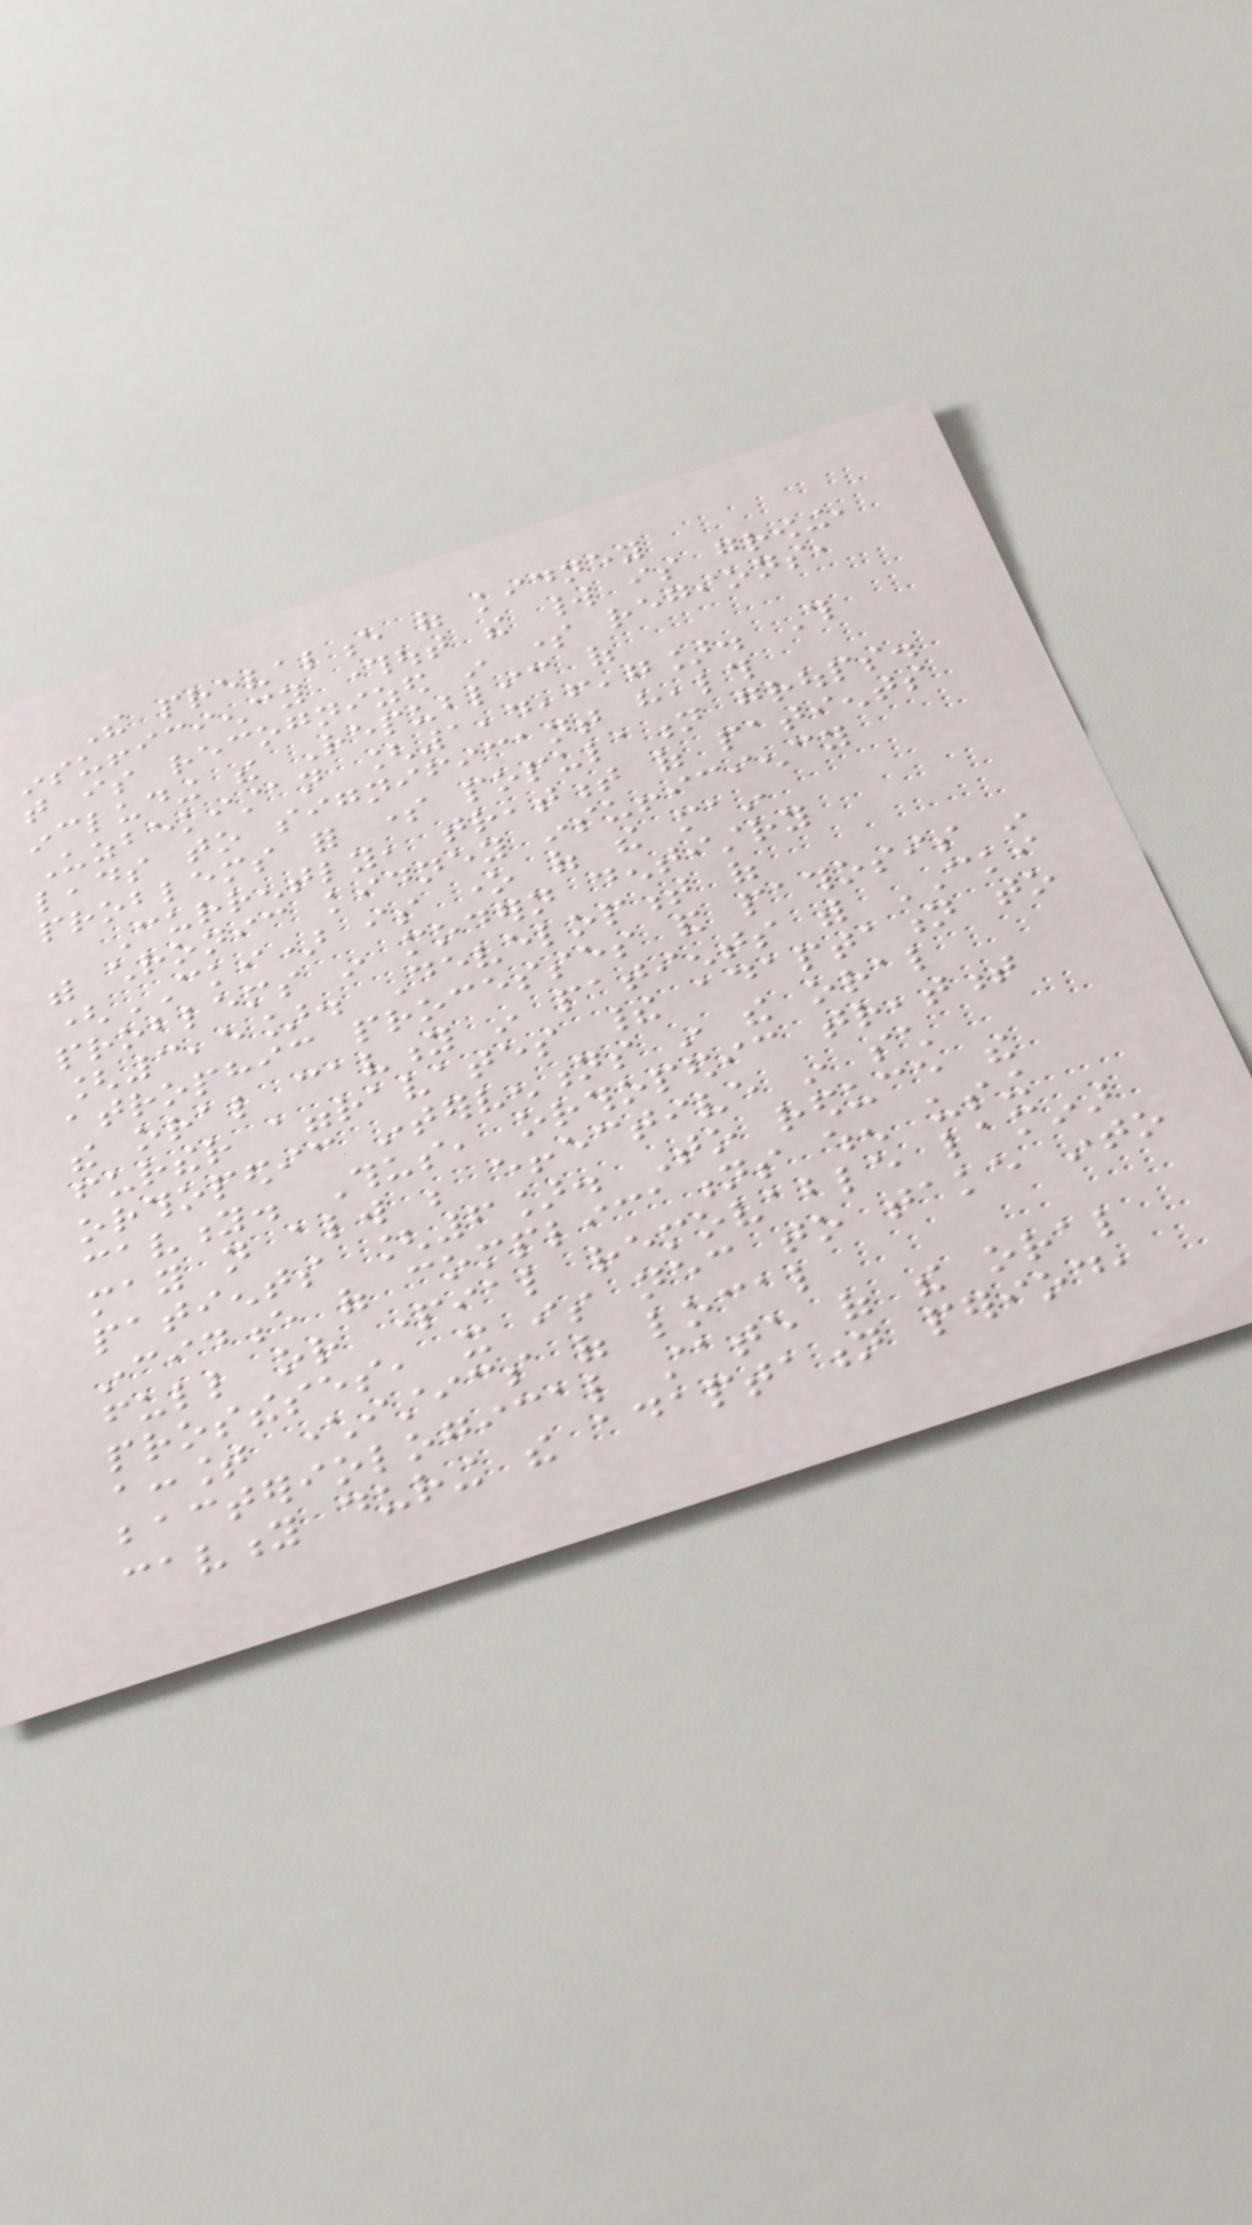The prevalence of kidney
insufficiency throughout the world is growing,
that is recognized in some regions,
including the Republic of
Uzbekistan [1,4,6,7]. This
leads to significant health
problems for some population groups.
Currently, treatment of patients
with chronic kidney insufficiency
(CKI) is one of the main
problems in modern dentistry
[3,5]. Development of
atrophic processes and pathosis in
the oral cavity in patients with CKI
further aggravates their adaptation to
orthopedic interventions in the oral
cavity. Thus, orthopedic treatment
may not always be effective in such
patients [6]. To reduce the
incidence of complications when using
full or partial removable laminar
prostheses, it is necessary to take into
account characteristics of local
bacteriological state of the oral
cavity during the adaptation period,
